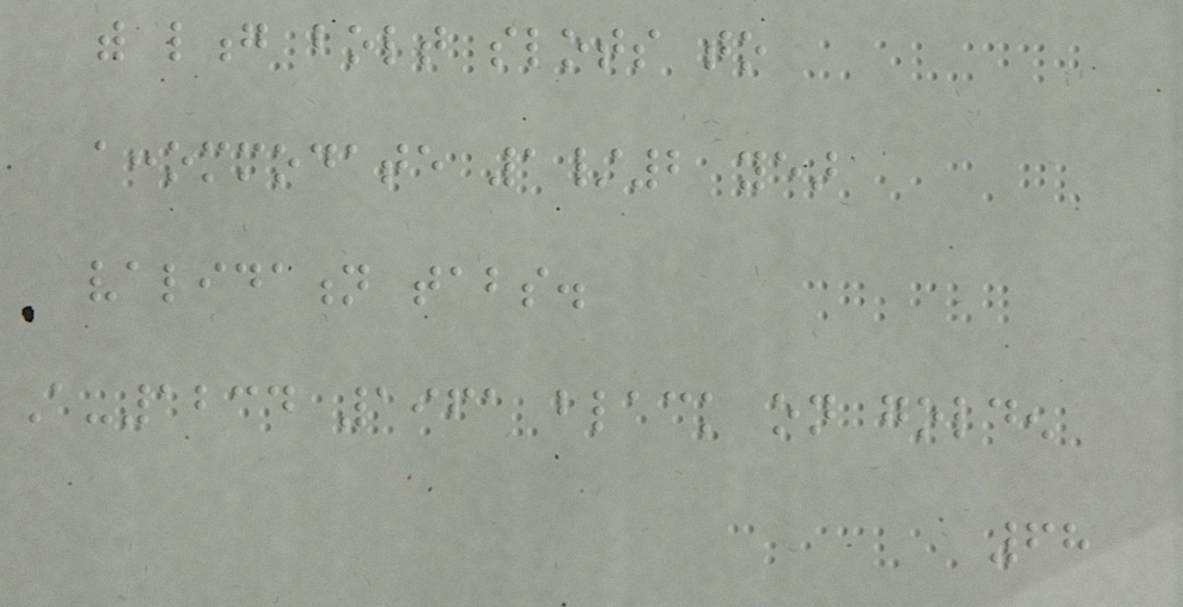with long bolt slots to
accommodate 1/2 year
validation tabs.
A-1234 1961 black on golden
68
